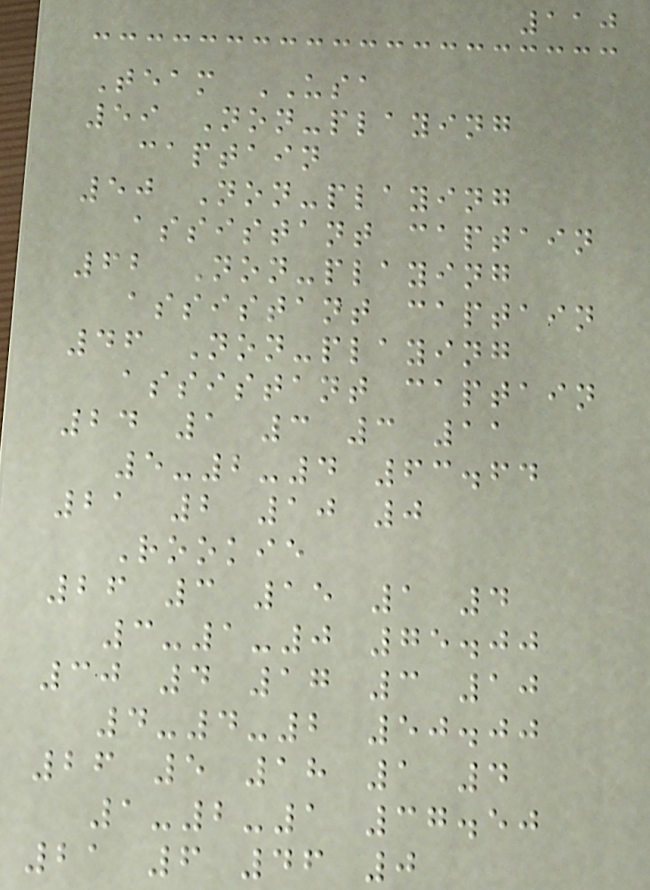110
Team USA
59 Non-playing
captain
50 Non-playing
assistant captain
62 Non-playing
assistant captain
46 Non-playing
assistant captain
24 1 3 3 11
5-2-4 63.64
21 2 10 0
Rookie
26 3 15 1 4
3-1-0 75.00
30 4 17 3 10
4-4-2 50.00
26 5 18 1 4
1-2-1 37.50
21 6 46 0
